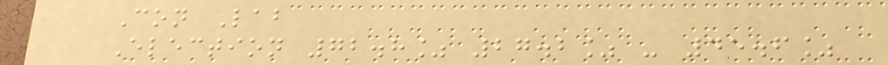Con Lab
Election 72.8% 27.2% - 45.6%
